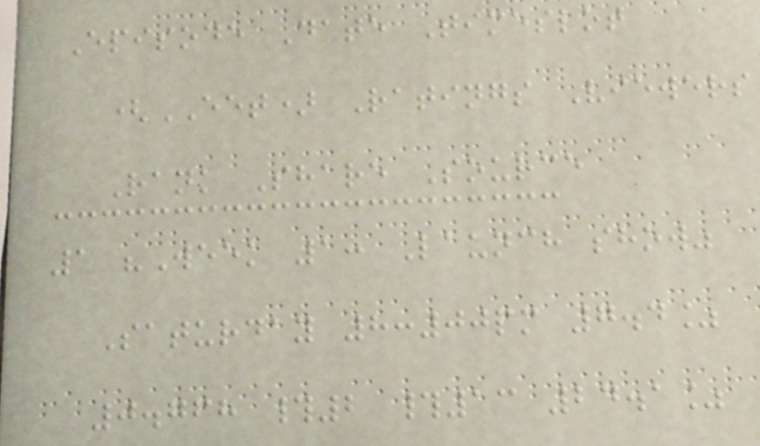Episode Date Timeslot
(EET) Ratings Viewers
Rank Share Source
1 "Week 1: Launch show"
Saturday 8:00pm 7.4%
0.768 #2 #13 24.1%
